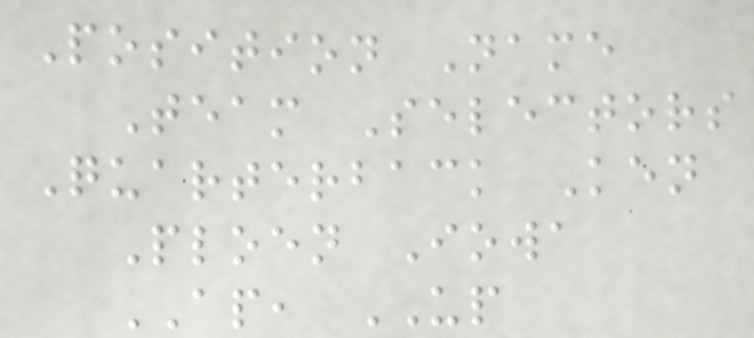Position Name
Team Selectors
Quarterback Ken
Ploen Iowa
AP, UP
